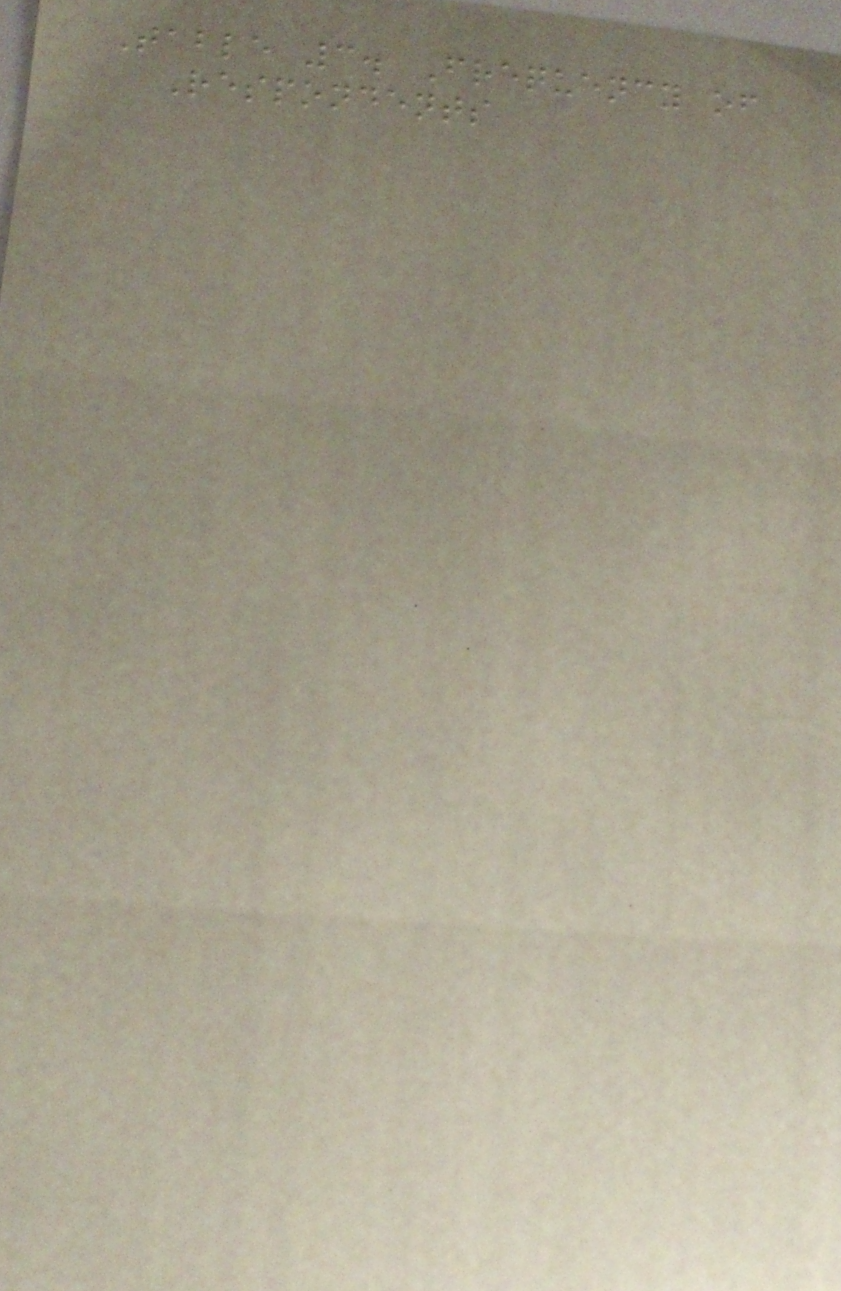Table 3. Frequency of
Respondents
